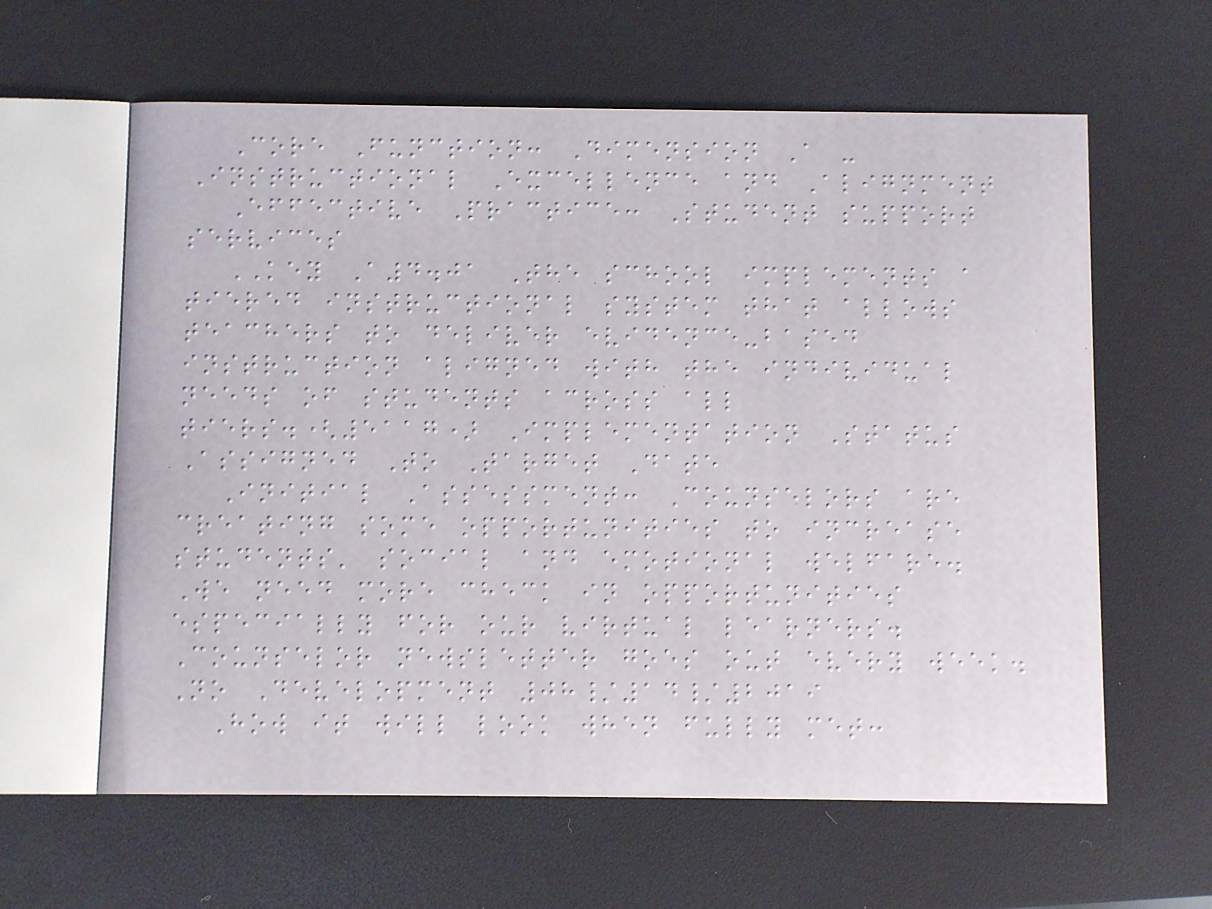Core Function: Dimension A -
Instructional Excellence and Alignment
Effective Practice: Student support
services
KEY A4.01 The school implements a
tiered instructional system that allows
teachers to deliver evidence-based
instruction aligned with the individual
needs of students across all
tiers.(5117) Implementation Status
Assigned To Target Date
Initial Assessment: Counselors are
creating some opportunities to increase
students' social and emotional welfare.
We need more check in opportunities
especially for our virtual learners.
Counselor newsletter goes out every week.
No Development 08/14/2019
How it will look when fully met:
